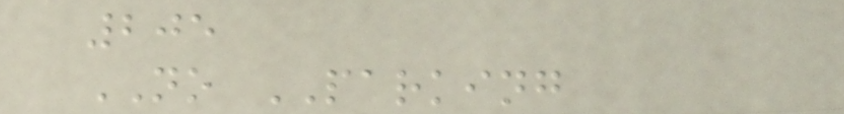205
NO PARKING
